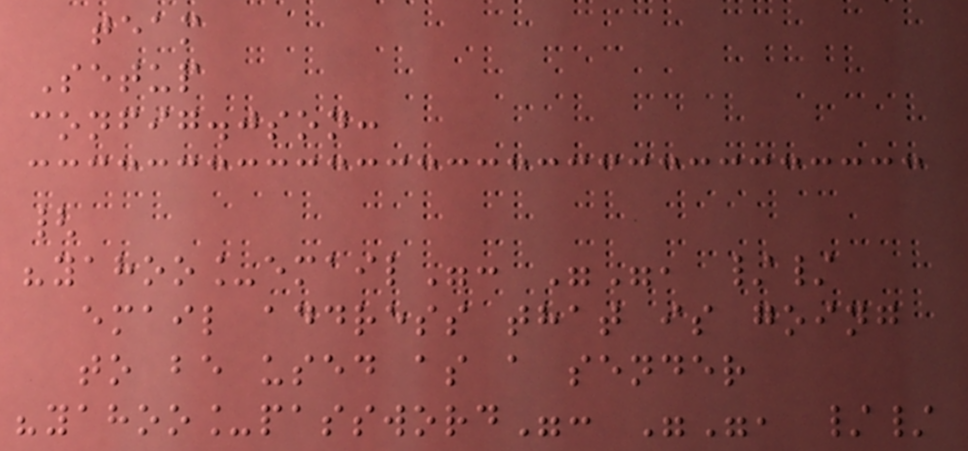team
Setup
config.json:
{
"yahoo_email": "", //
email address that is going
to be used as a sender
"yahoo_password": "", //
